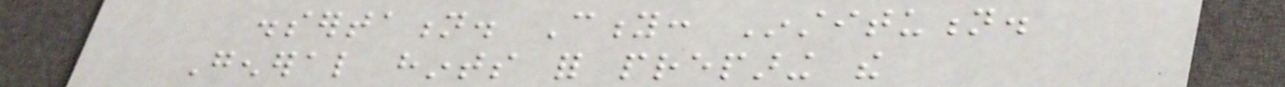dissertation. City: Institution.
General hints for preparing the
